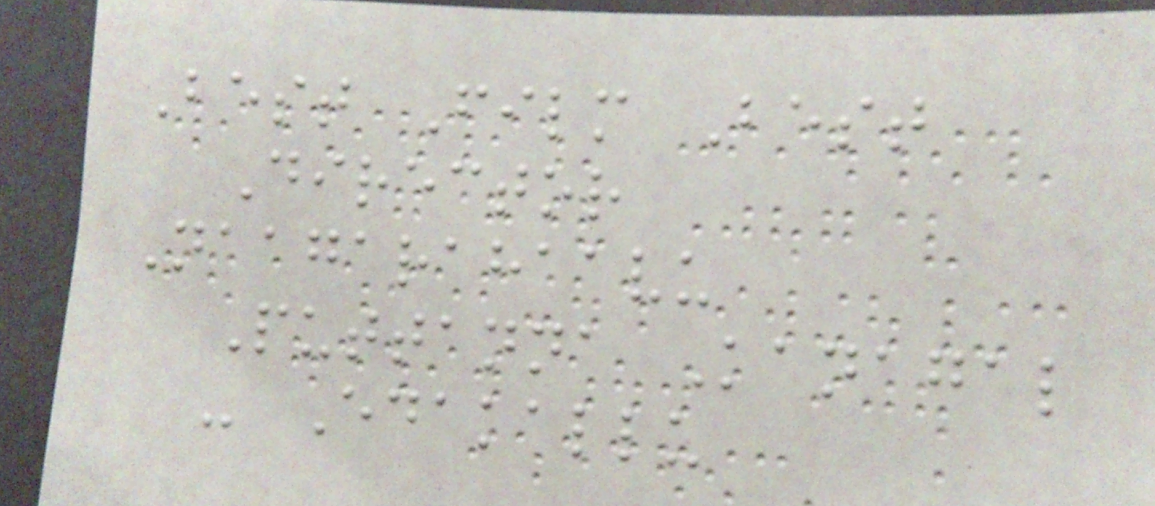Best Film Best
Director
Naagarahaavu
Puttanna Kanagal
- Edakallu
